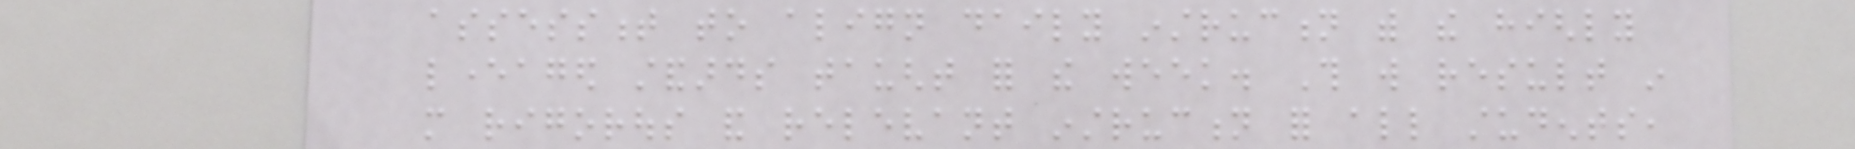assessment to align daily instruction with the highly
leveraged standards taught for the week. This will result in
more rigorous and relevant instruction for all students,
